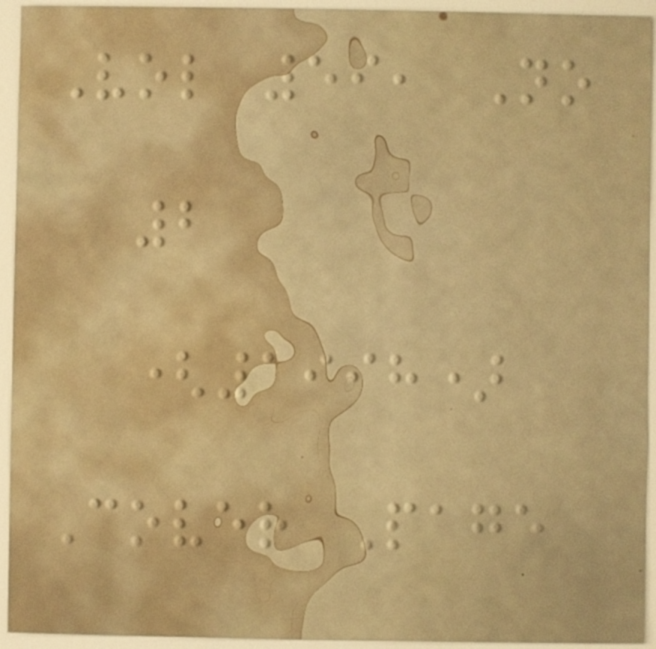Vol 59, No
2
(1998)
Cover Page
